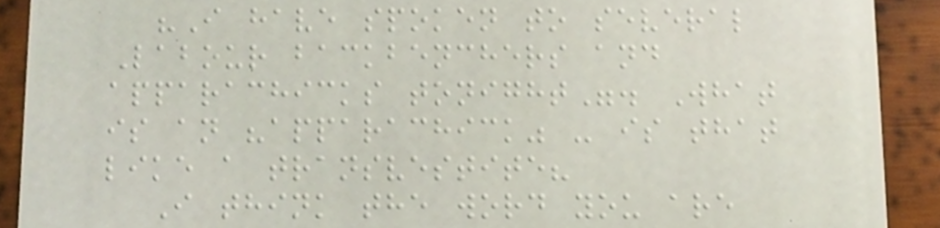"I have spoken to several
Labour backbenchers and
apparachicks tonight". What
is an "apparachick" - is that
like a transvestite?
I think the word you are
